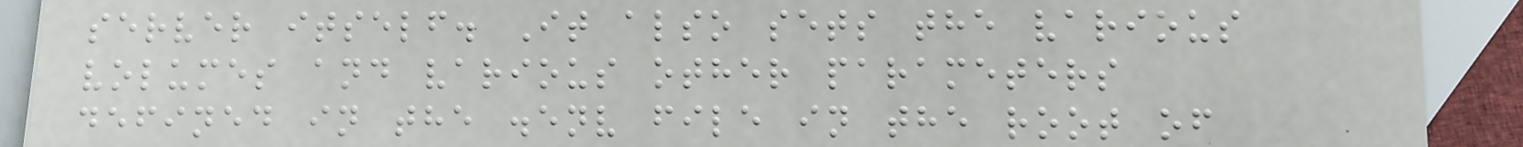server itself. It also sets the various
volumes and various other parameters
defined in the .env file in the root of
